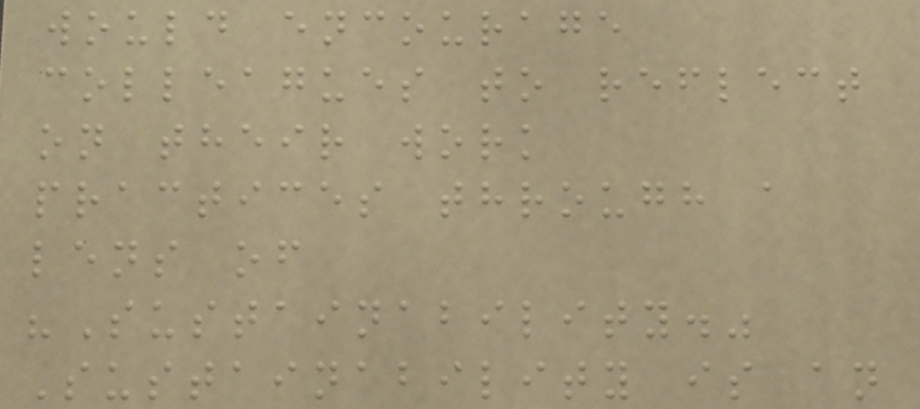would encourage
colleagues to reflect
on their work
practices through a
lens of
"Sustainability."
Sustainability is an
